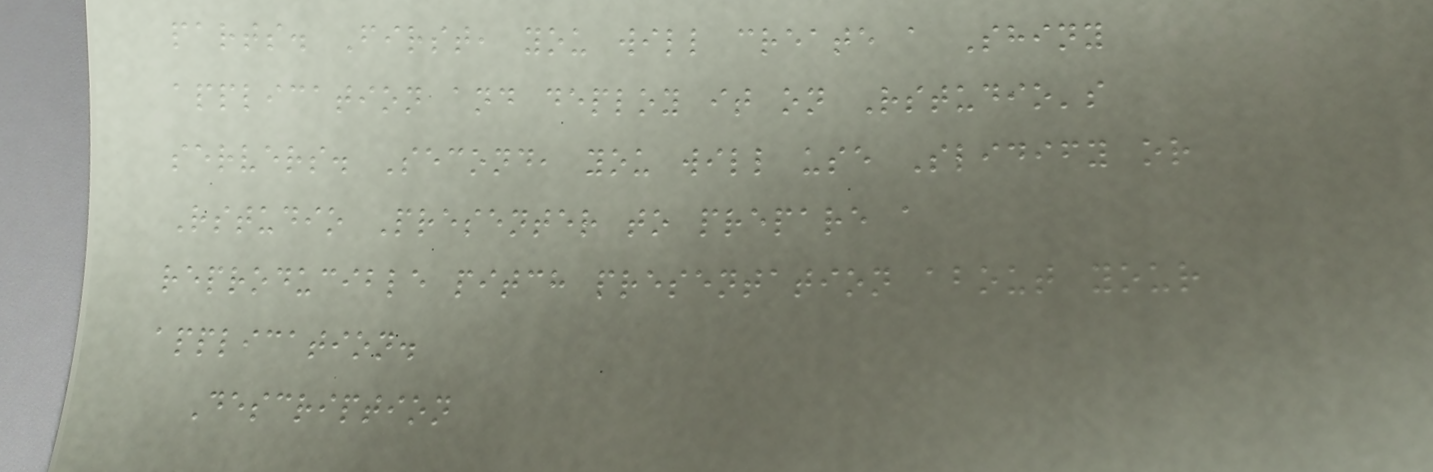parts. First, you will create a Shiny
application and deploy it on Rstudio's
servers. Second, you will use Slidify or
Rstudio Presenter to prepare a
reproducible pitch presentation about your
application.
Description
